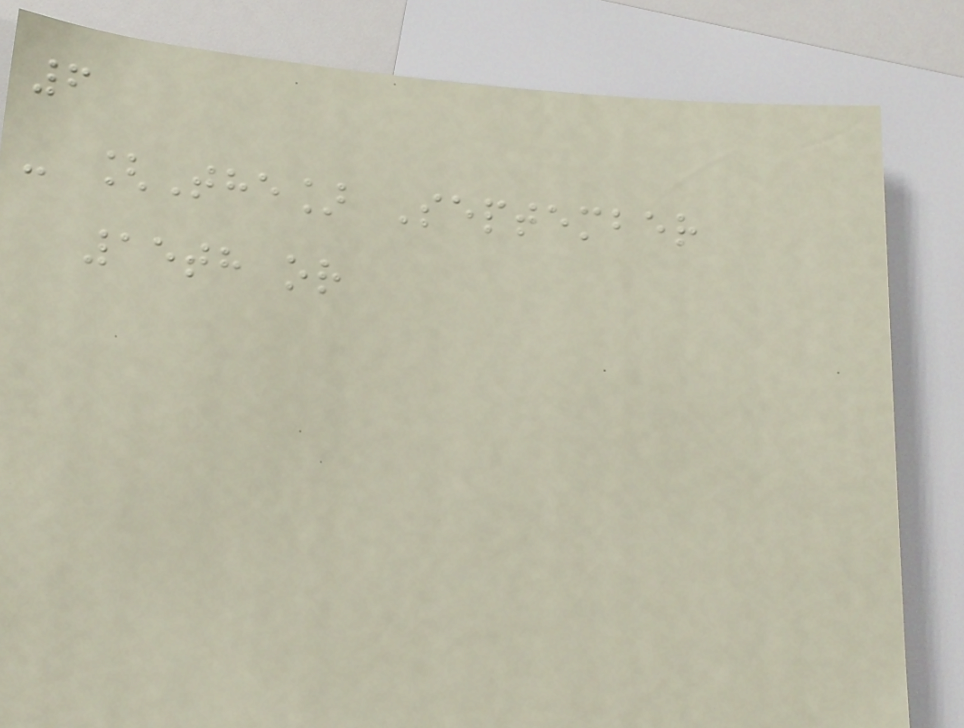6
- [The] September
15th or
